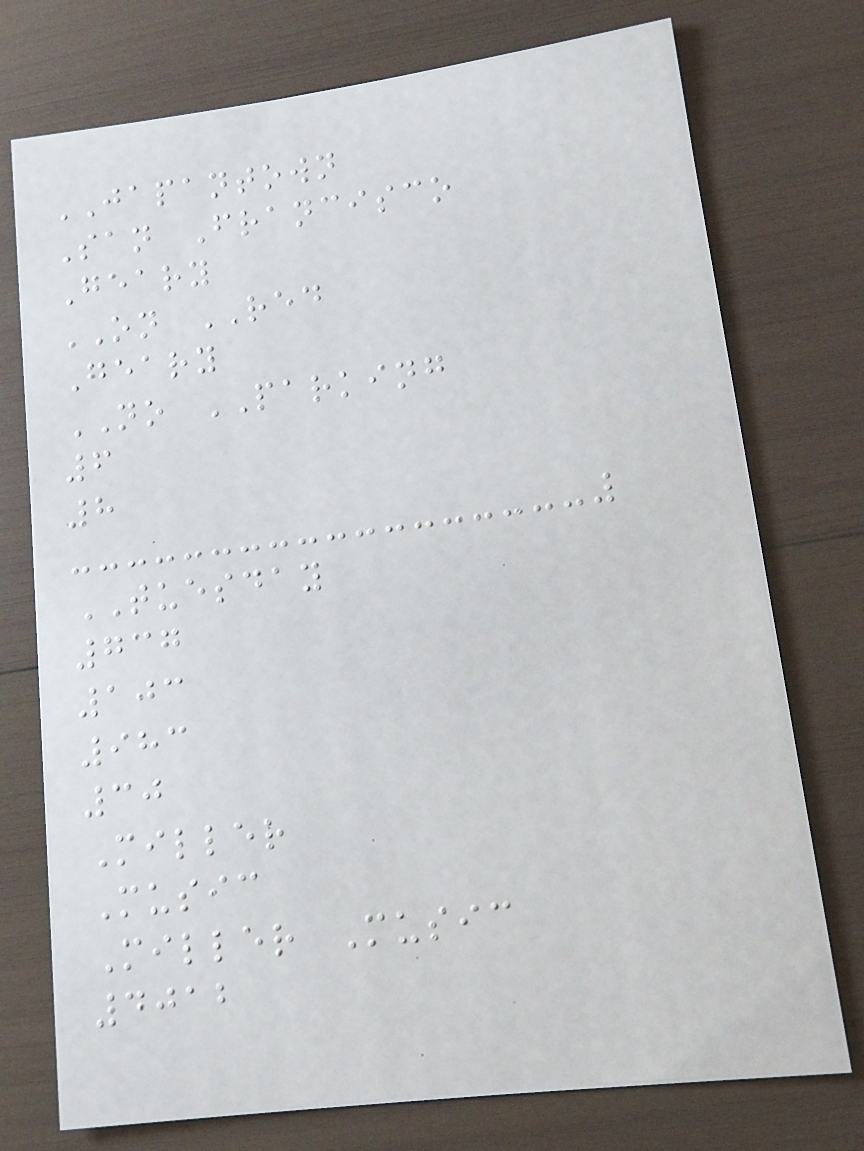JAPANTOWN
San Francisco
Geary
ON RED
Geary
NO PARKING
6
8
TUESDAY
737
103
983
30
Miller
Music
Miller Music
4012
